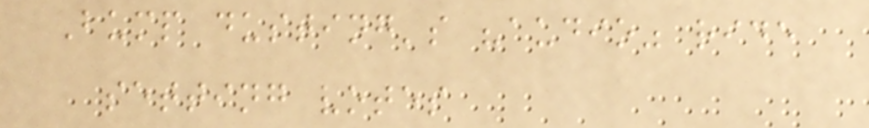Bump dusting's "audio" ride
setting votes
